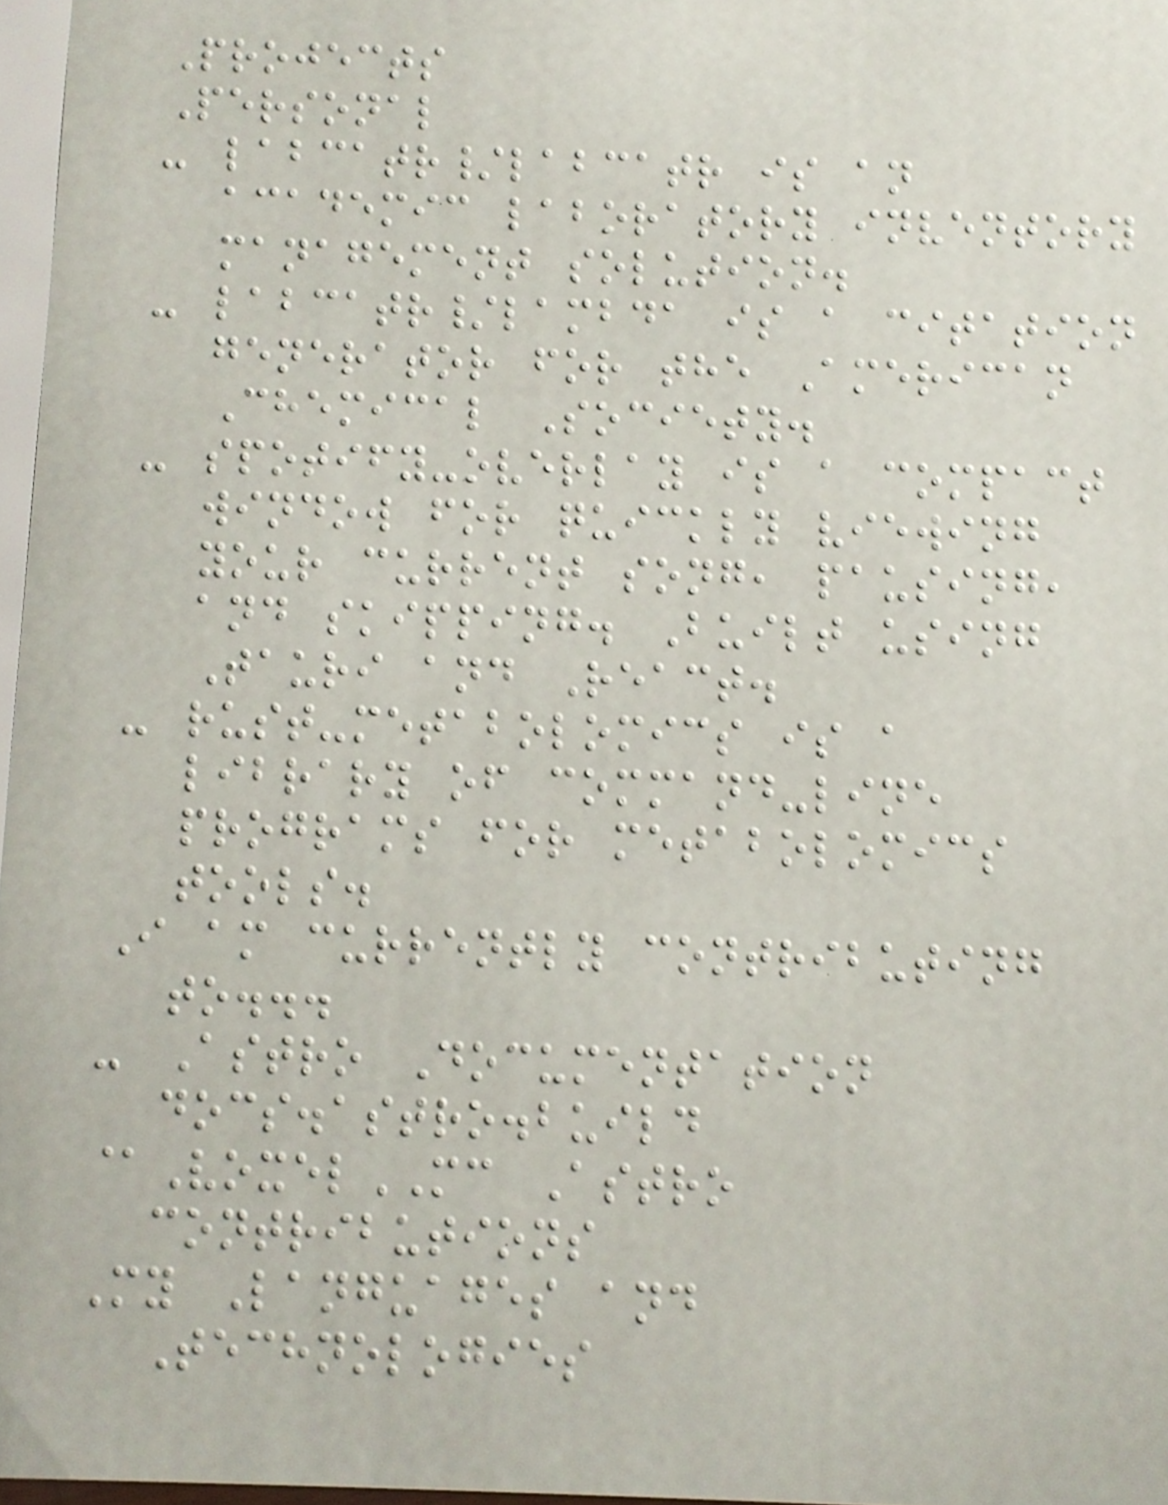Projects
Personal
- labcatr/labcatr is an
academic laboratory inventory
management solution.
- labcatr/lambda is a citation
generator for the American
Chemical Society.
- spotify-overlay is a compact
window for quickly viewing
your current song, pausing,
and skipping. Built using
Tauri and React.
- rust-metabolomics is a
library of command-line
programs for metabolomics
tools.
I am currently contributing
to...
- Astro Documentation
docs.astro.build
@VoxelMC Astro
contributions
My Languages and
Technologies
